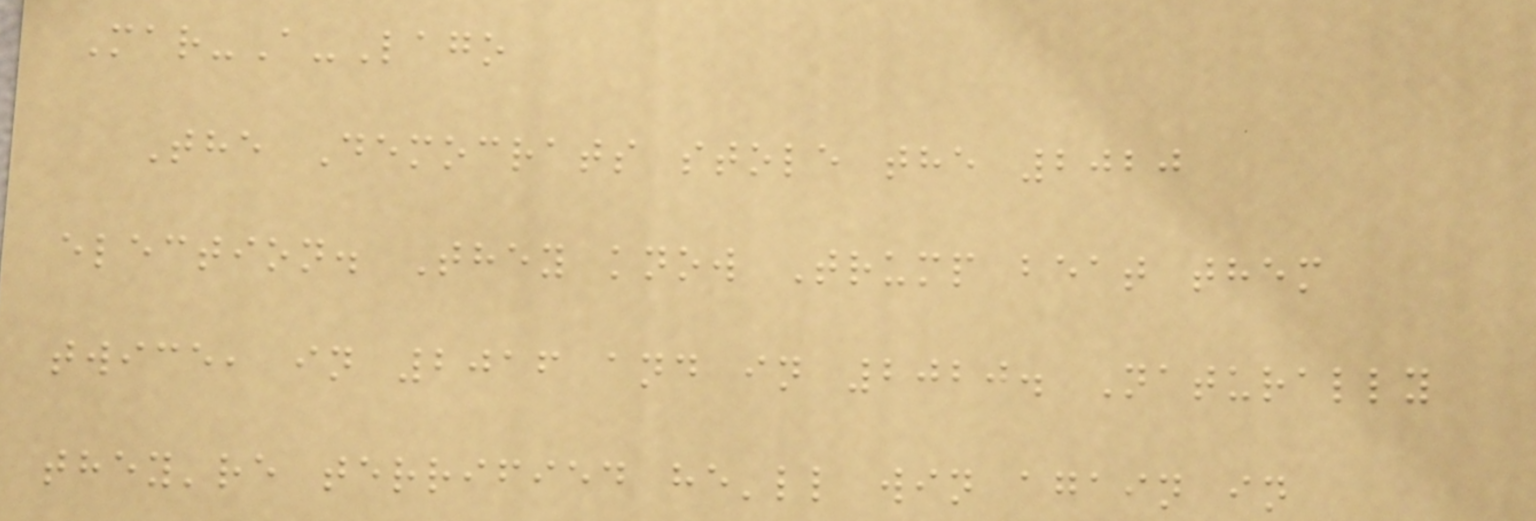Mar-A-Lago
The Democrats stole the 2020
election. They know Trump beat them
twice, in 2016 and in 2020. Naturally
they're terrified he'll win again in
